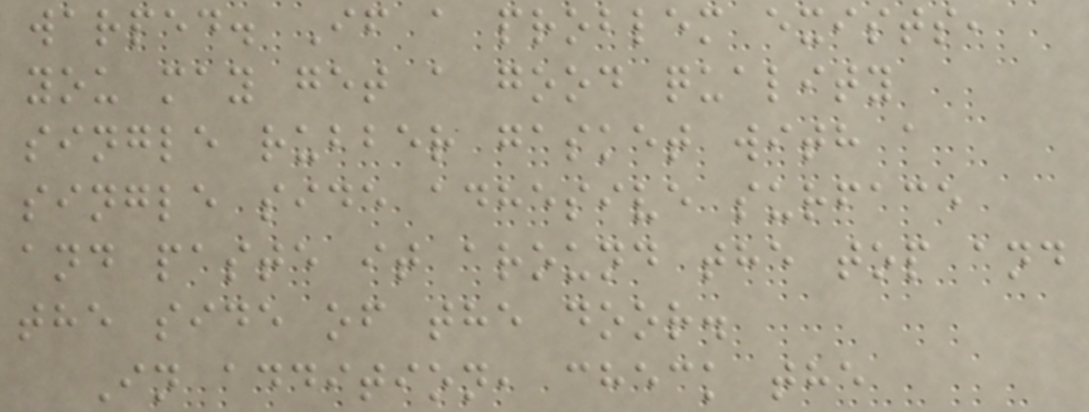warped. If a problem exists,
you may get a good quality
single rubber gasket with a
single side adhesive surface
and paste it around the top and
the side of the door.
In addition, check the
